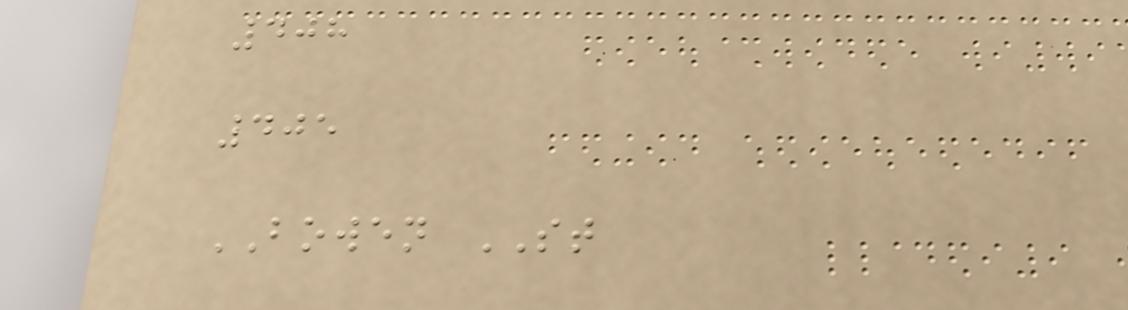408
405
BOWEN ST
